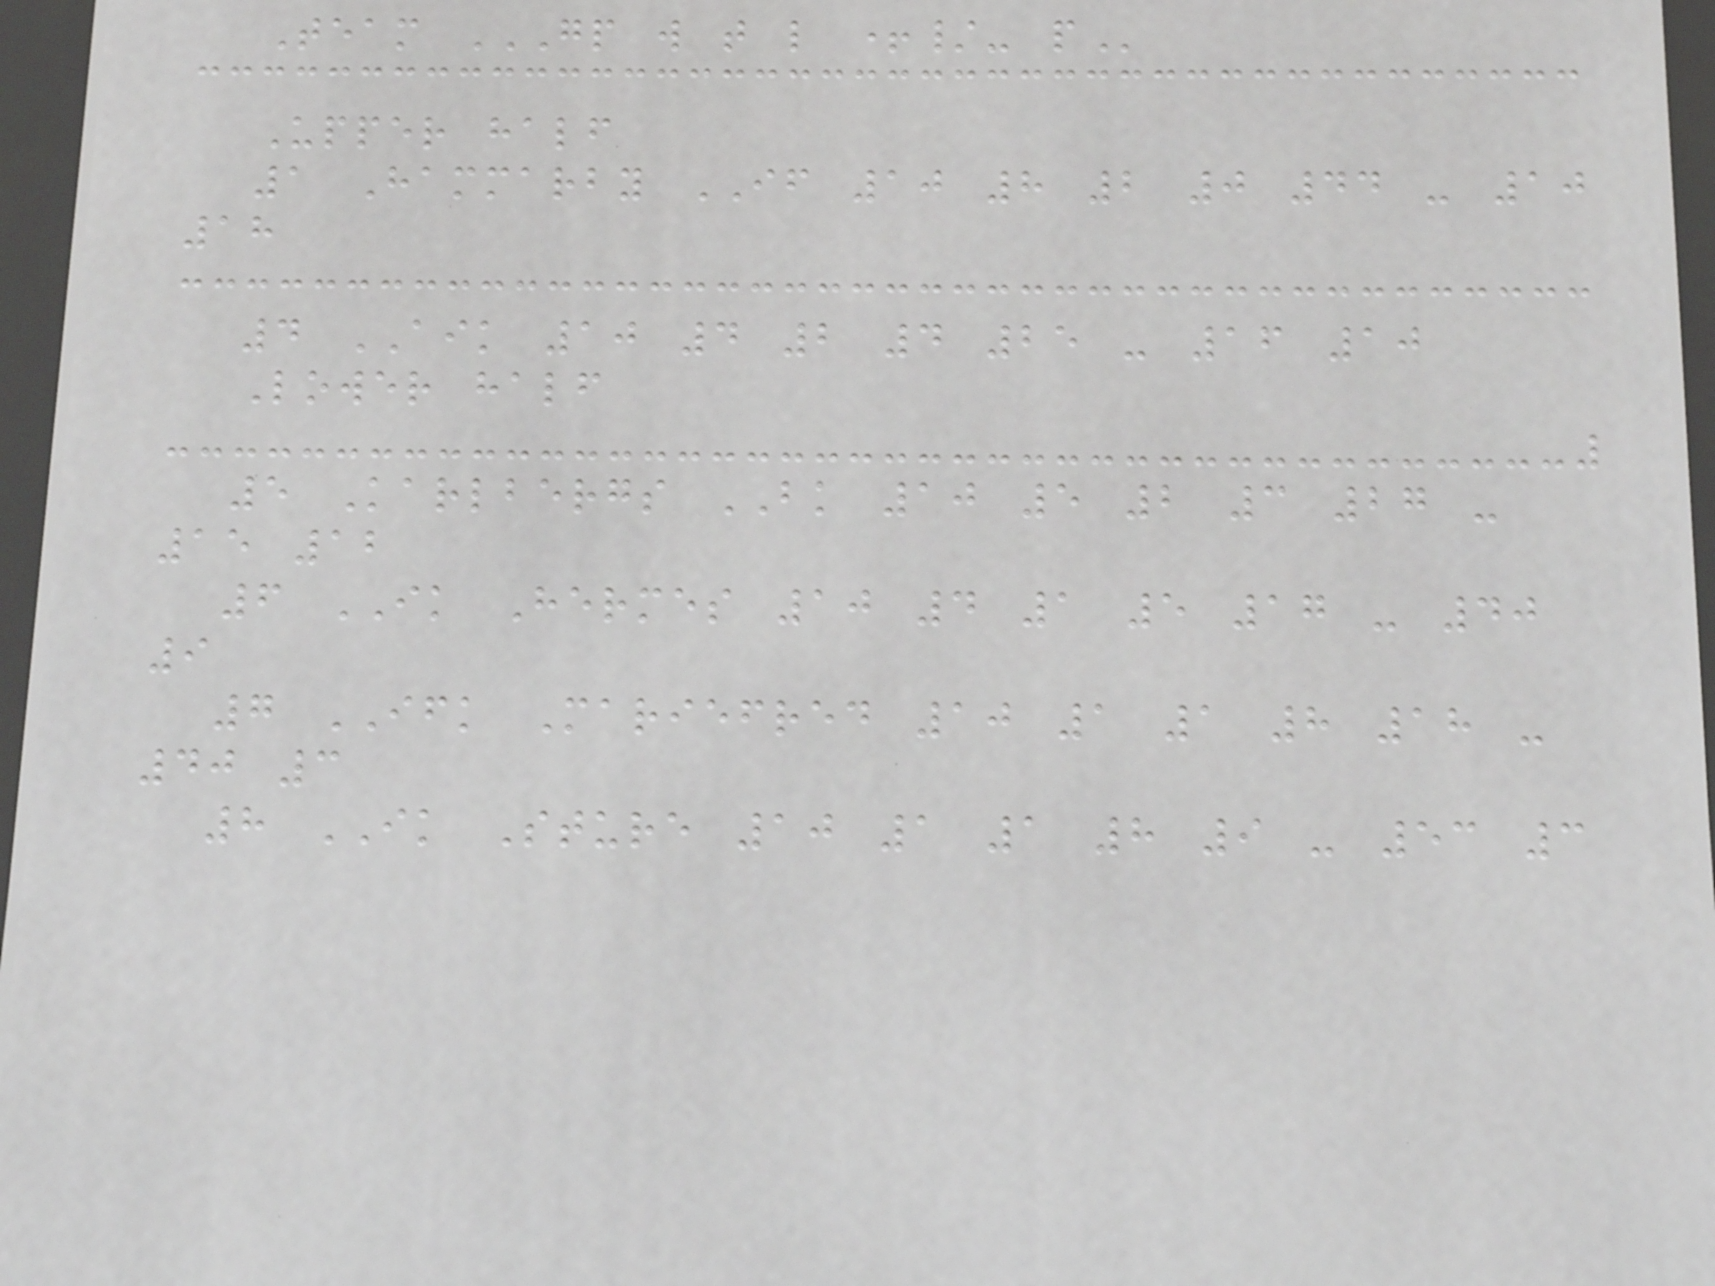Team GP W T L +/- P
Upper half
1 Hammarby IF 10 8 2 0 44 - 10
18
4 AIK 10 4 2 4 25 - 16 10
Lower half
5 Karlbergs BK 10 5 2 3 27 -
15 12
6 IK Hermes 10 4 1 5 17 - 40
9
7 IFK Mariefred 10 1 1 8 18 -
40 3
8 IK Sture 10 1 1 8 9 - 53 3
